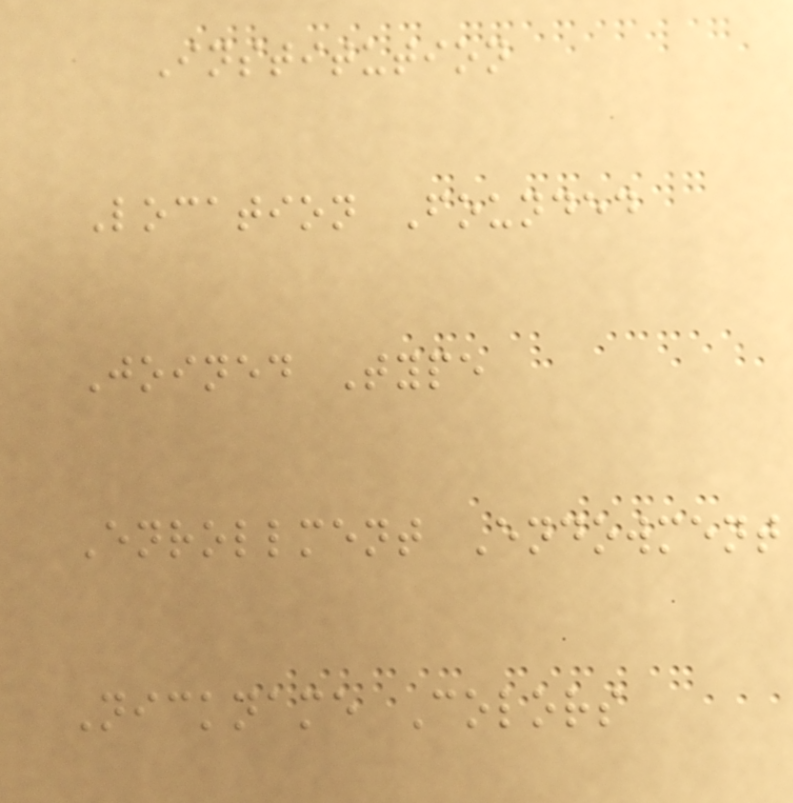Institution
Location Founded
Joined Type
Enrollment Endowment
Nickname Colors
